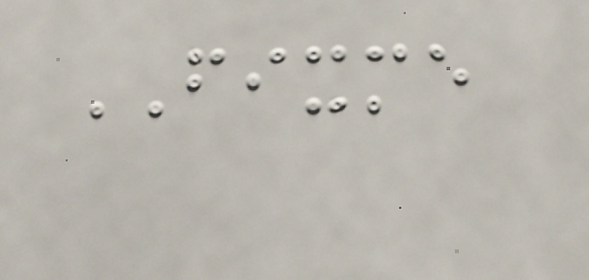FIXME
